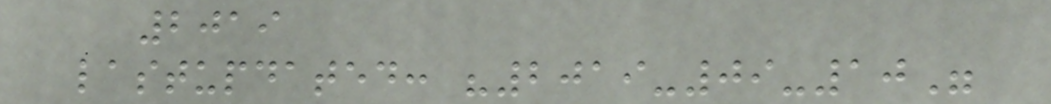2019
lastupdated: "2019-09-10"
